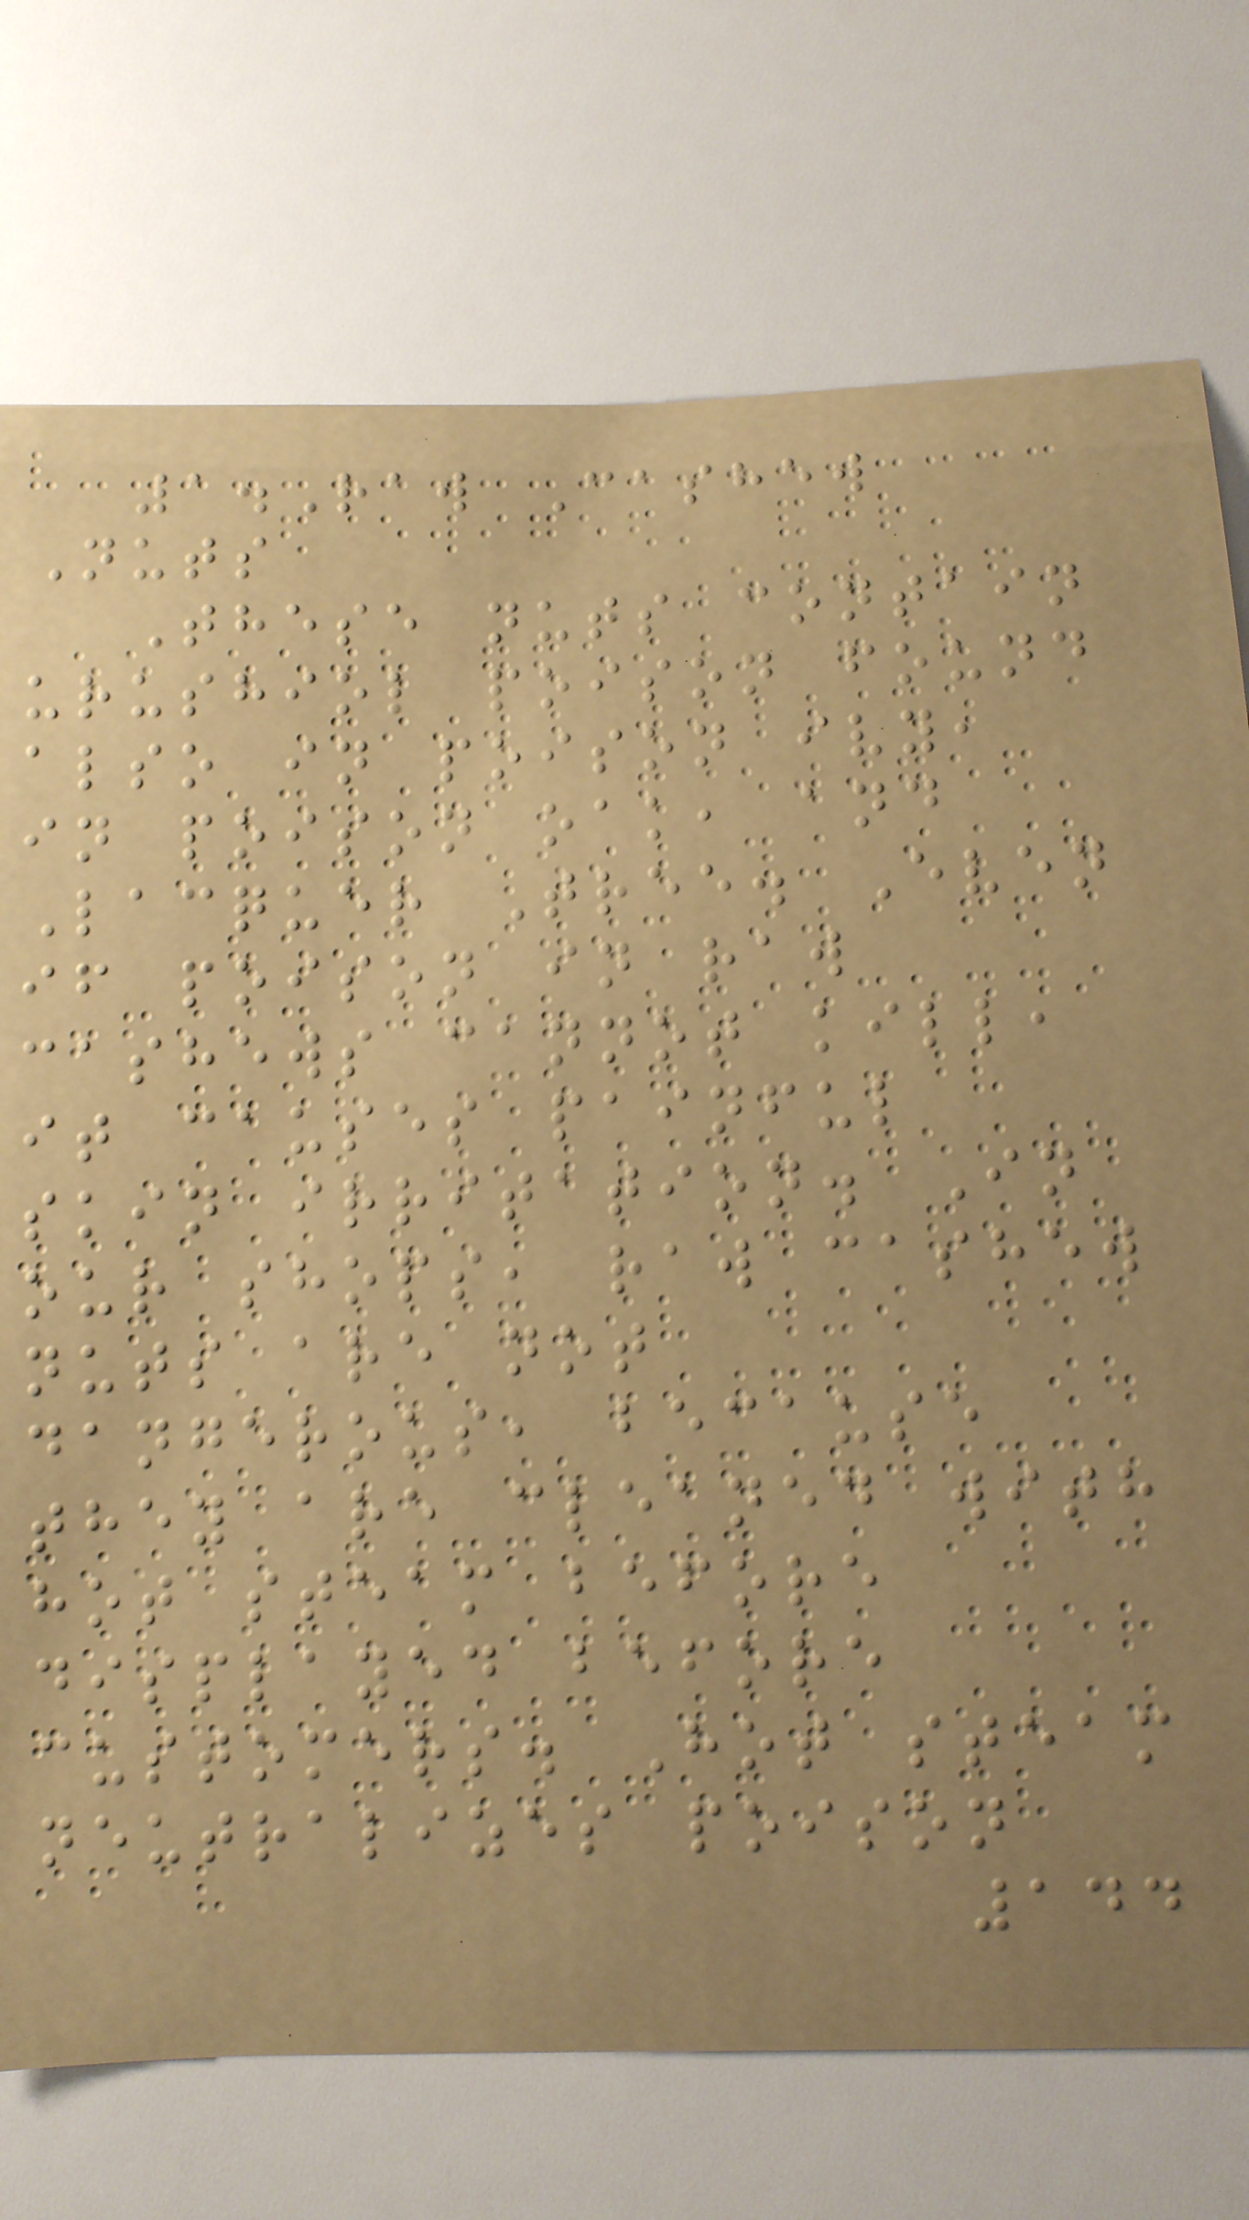1.Raw Cashew
Nuts
These nuts contain
urushiol poison found
also in poison ivy,
in poison oak, and
Lacquer Tree. Even
if poison in raw
cashews cannot kill,
it causes painful
skin irritation. In
our shops, raw cashew
nuts are not
dangerous, because
they are cleaned with
hot steam before
displayed before
customers. Hot steam
neutralizes poison
144
